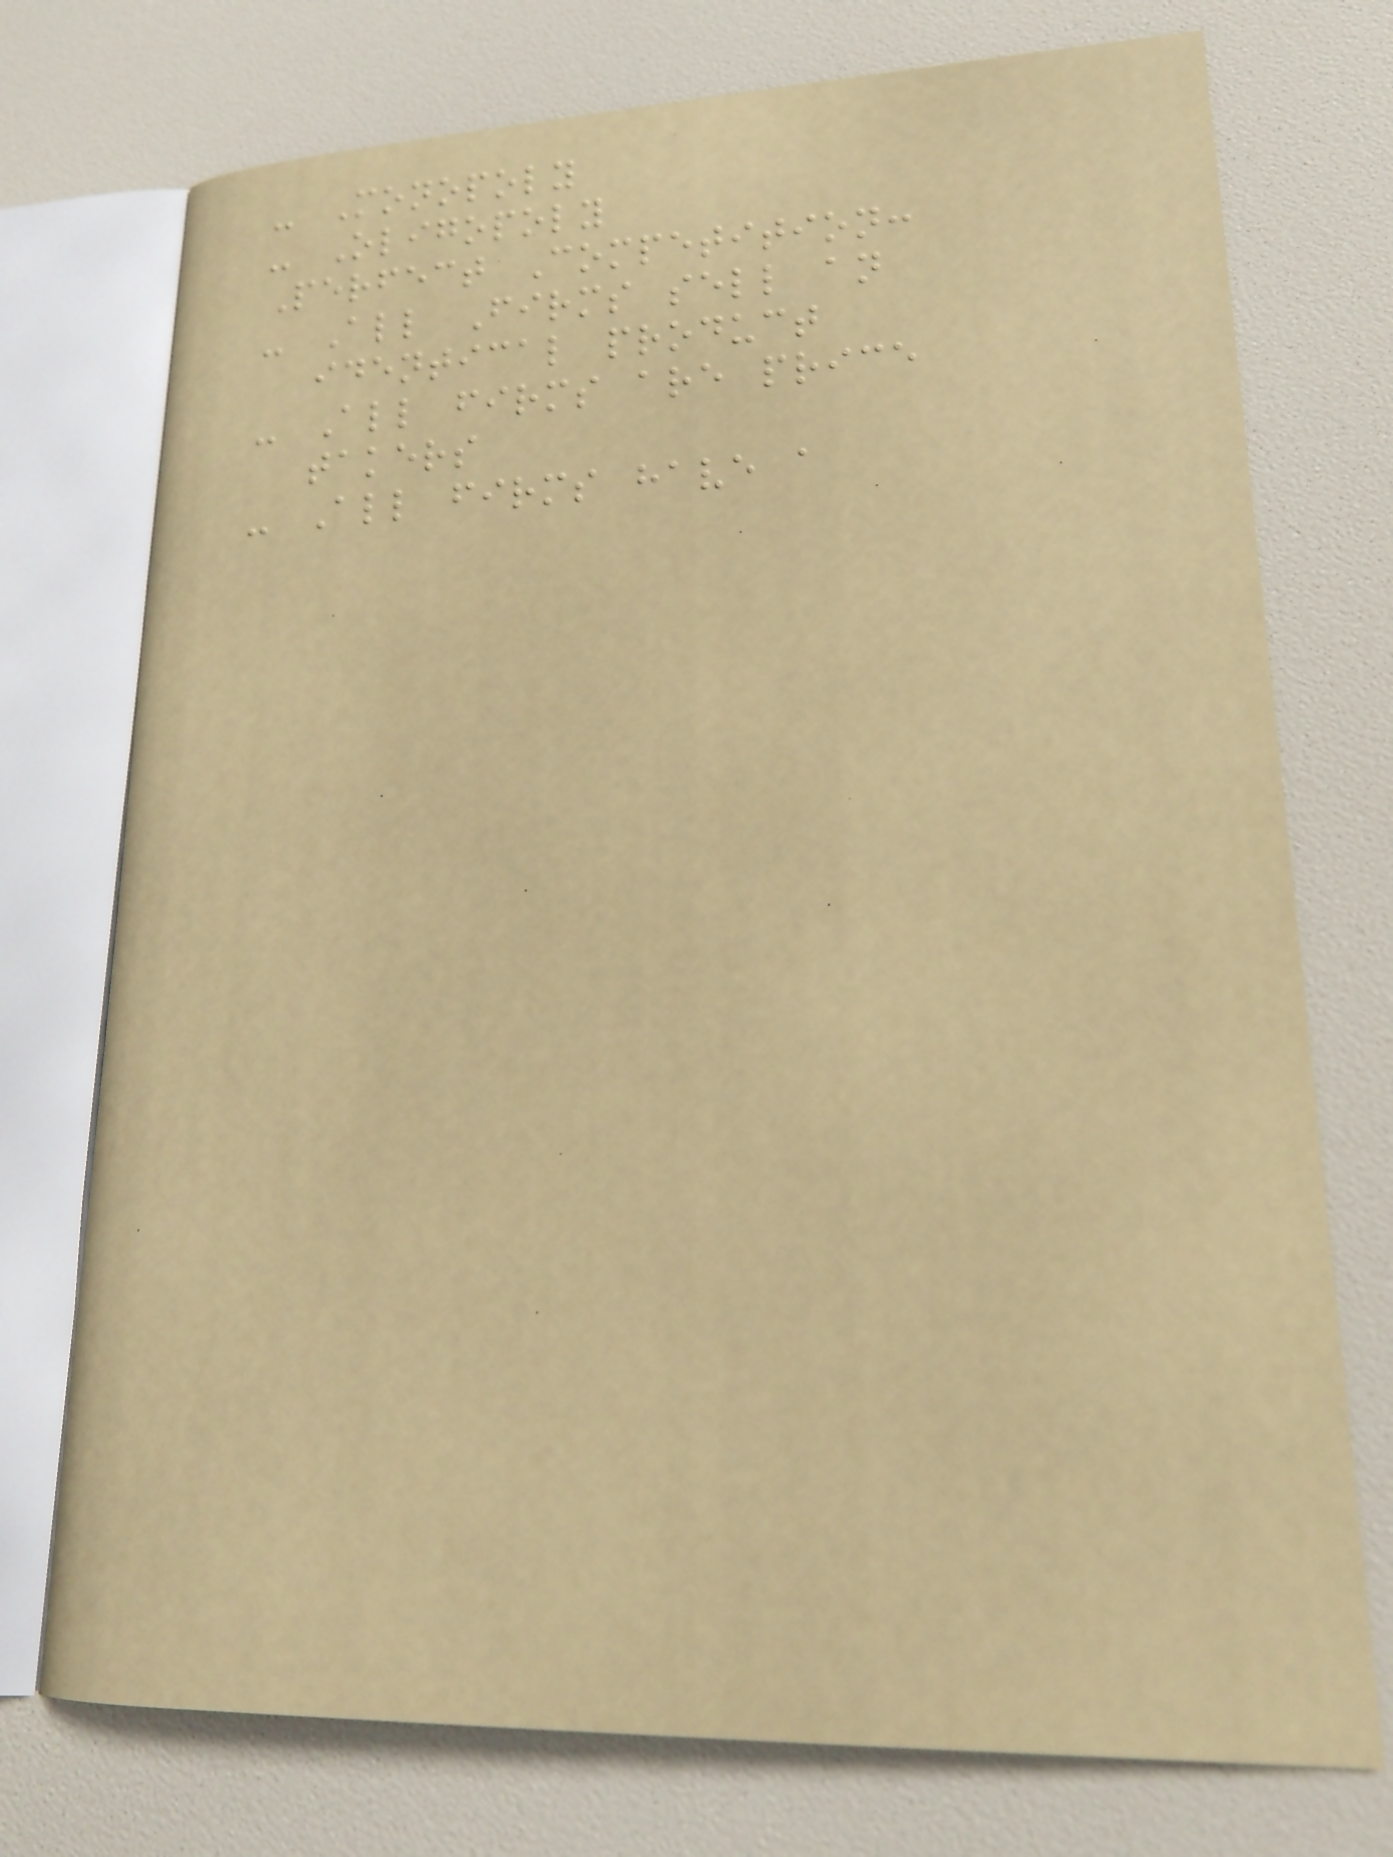- Monopoly
- Oligopoly
Perfect Competition:
- All Firms sell an
identical product
- All firms are price
takers
- All firms have a
